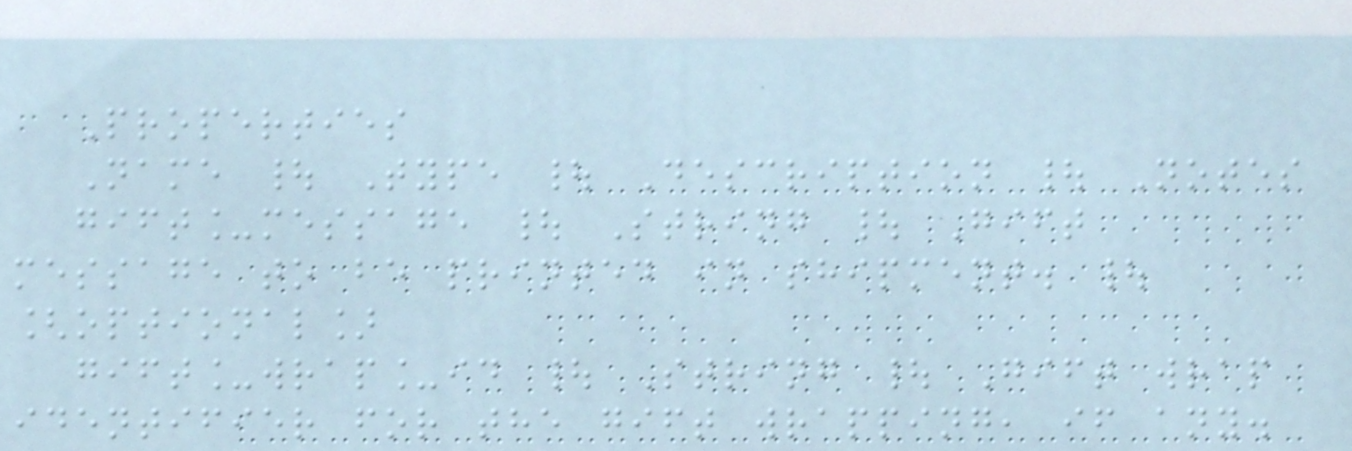Properties
Name | Type | Description | Notes
gift_message | String | Gift
message to be printed in shipment. |
[optional]
gift_wrap_id | String | Gift wrap
identifier for the gift wrapping, if any.
